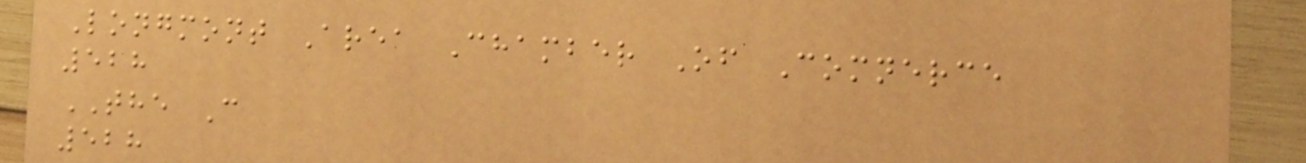Longmont Area Chamber Of Comnerce
528
THE C
528
